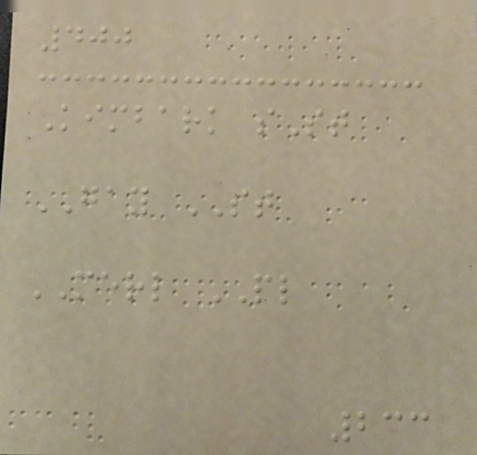400
Kimbark sSt
GAY ST
MERL PL
233
